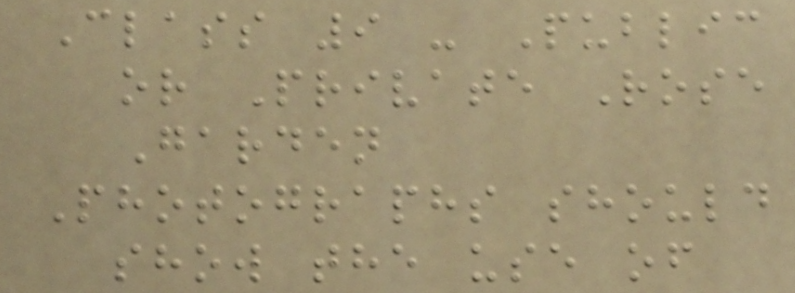Class 9 - Public
or Private Rose
Garden
Photographs should
show the use of
